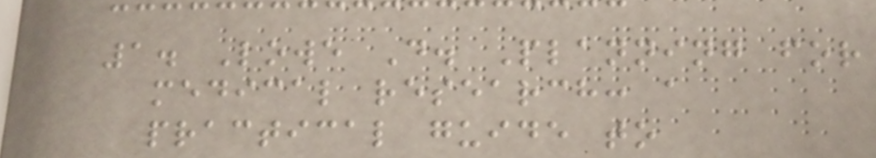1. Lowe D. Planning for
medical research: a
practical guide to
